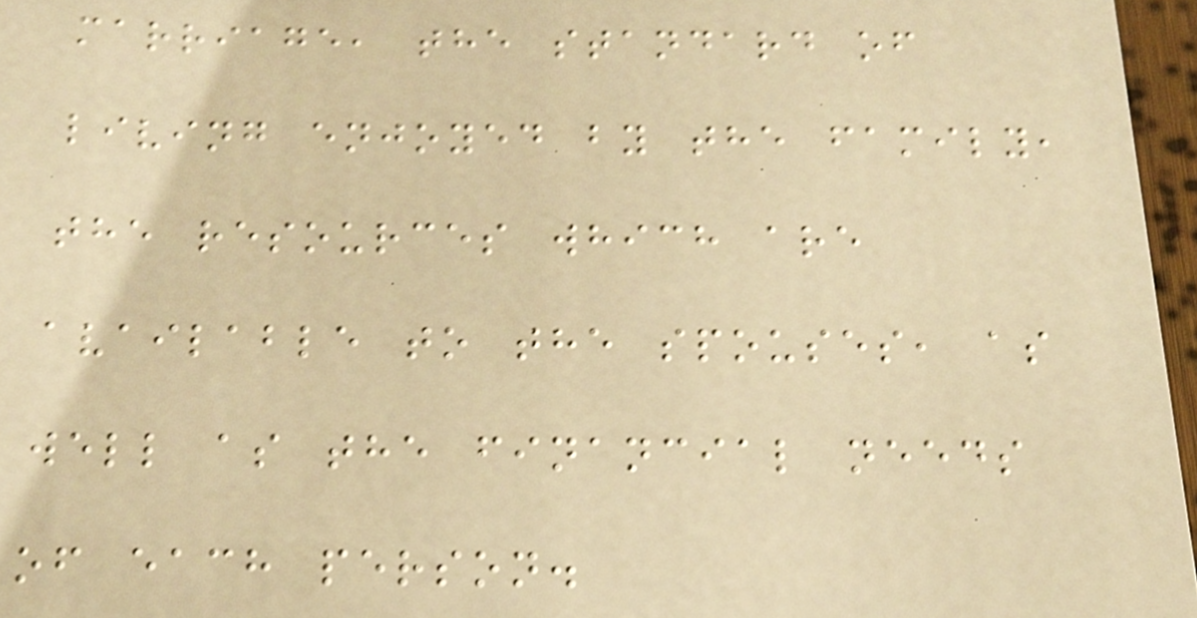marriage, the standard of
living enjoyed by the family,
the resources which are
available to the spouses, as
well as the financial needs
of each person.
